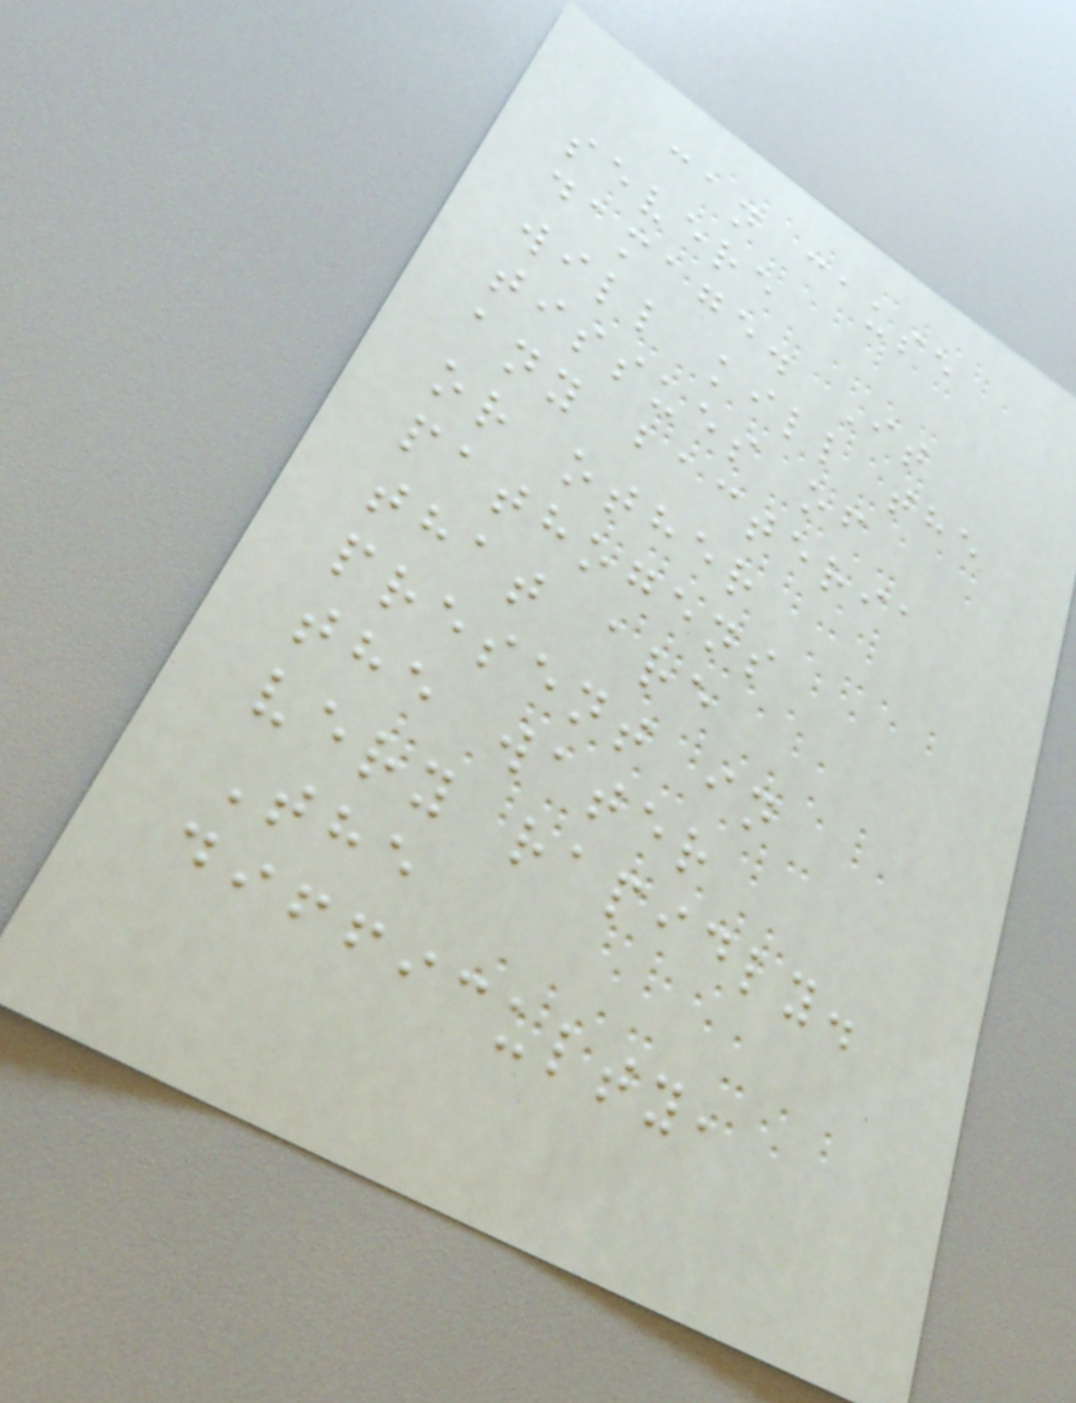can cause
severe
damage. It
will kill the
tissues of
any bacteria
or other
pathogens
that are
present in
the water
very rapidly.
The
difficulty,
